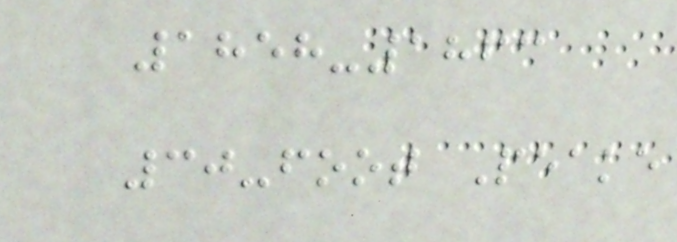1858-1863
30-foot Peake
